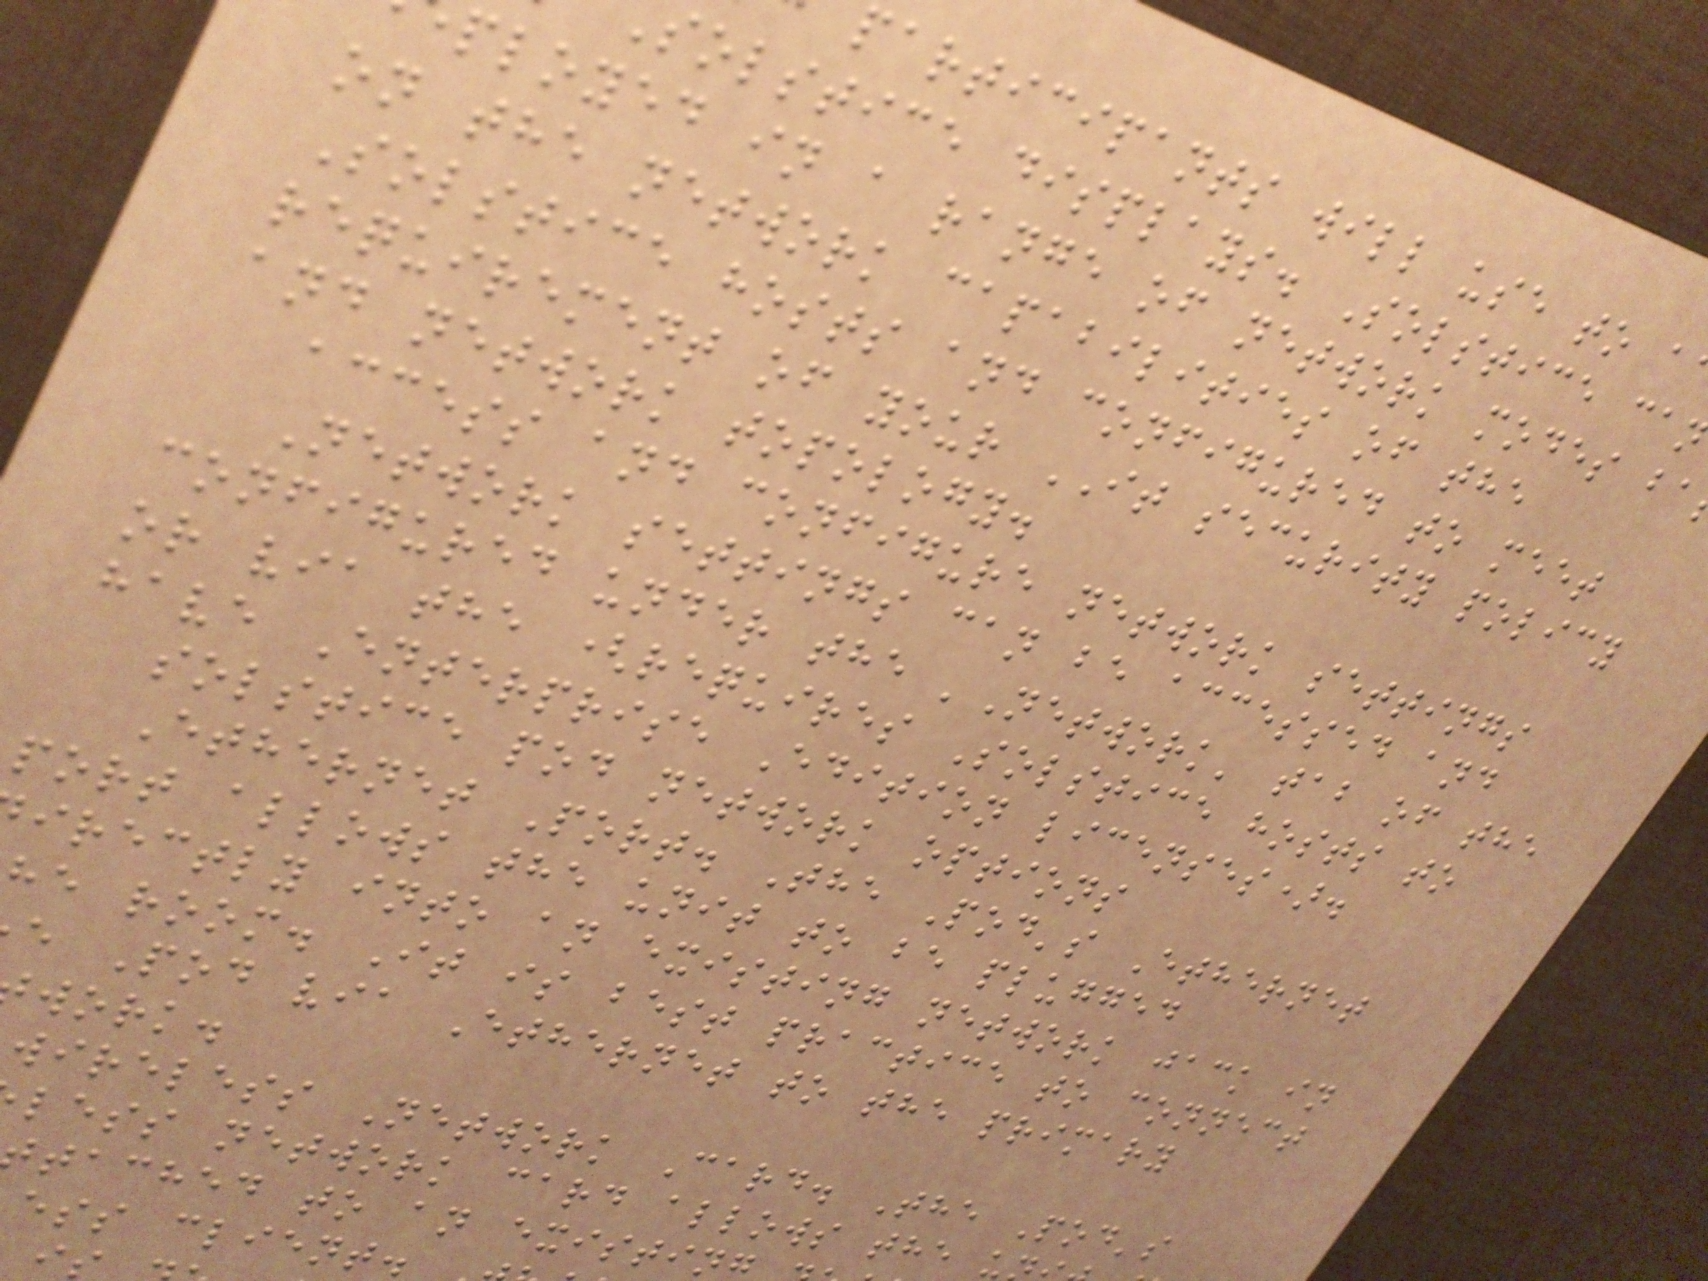participants will use to a
solstice displays. Solstice ca
ployed in a range of network modes ba
on the network capabilities of the
Solstice hosts and configured to meet
requirement of your IT security policy
and network topology.
access and configure network settings
Network settings can be accessed and
configured under the 'Network' tab of the
or via the (requires Solstice hosts to
have Enterprise Edition licenses).
solstice pod network options
Ethernet Port. The Pod's Ethernet
port allows the unit to be plugged
irectly into an existing network jack in
he room. It is best practice to connect
e Pod via Ethernet to the primary
work.
wireless Network Card. The Pod's
less network card allows the u
tached to an existin
ess client.
